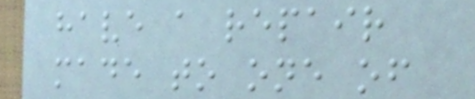have a repair
made to one of
